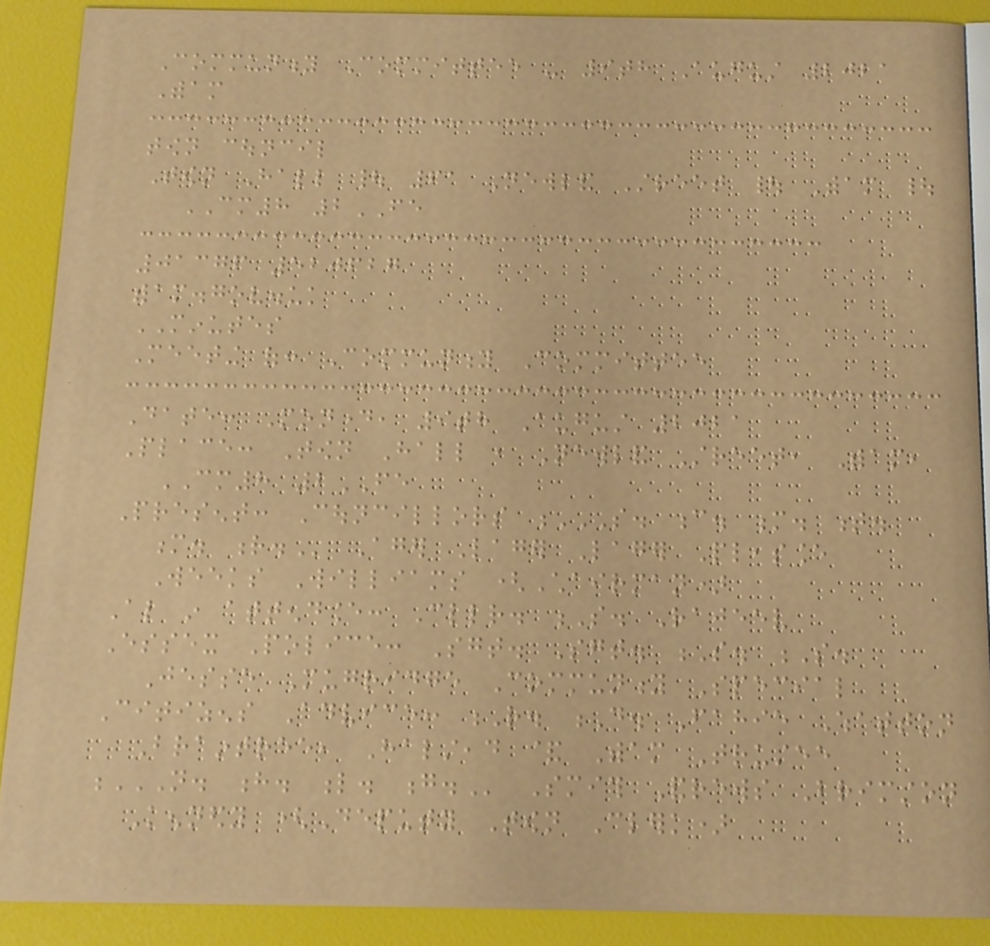Community Committee - 9th August 2021
Witham
town council
Town Hall | 61 Newland Street | Witham |
CM8 2FE
01376 520627
witham.gov.uk
MINUTES
Meeting of: Community Committee
Date: Monday, 9th August 2021
Place: Town Hall , Newland Street, Witham,
CM8 2FE
Present: Councillors S. C. M. T.
M. R. Ager Lager Lager Pleasance
Weeks Williams (Chairman)
Also in attendance: Cllr. S. Rajeev
Essex Police: Sgt. Sgt. S. S.
Jesse Mugridge Community Special
Citizens Advice: R. D. Fahie Whatton
Braintree, Halstead & Witham Trustee
N. H. L. G. Smith Andrews Brimston
Kennedy (Deputy Town Clerk)
